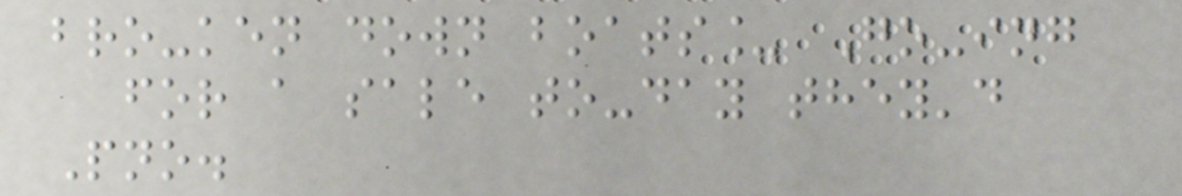bro-ken down boats_ Go-ing
for a sale to-day they'd
Pno.
